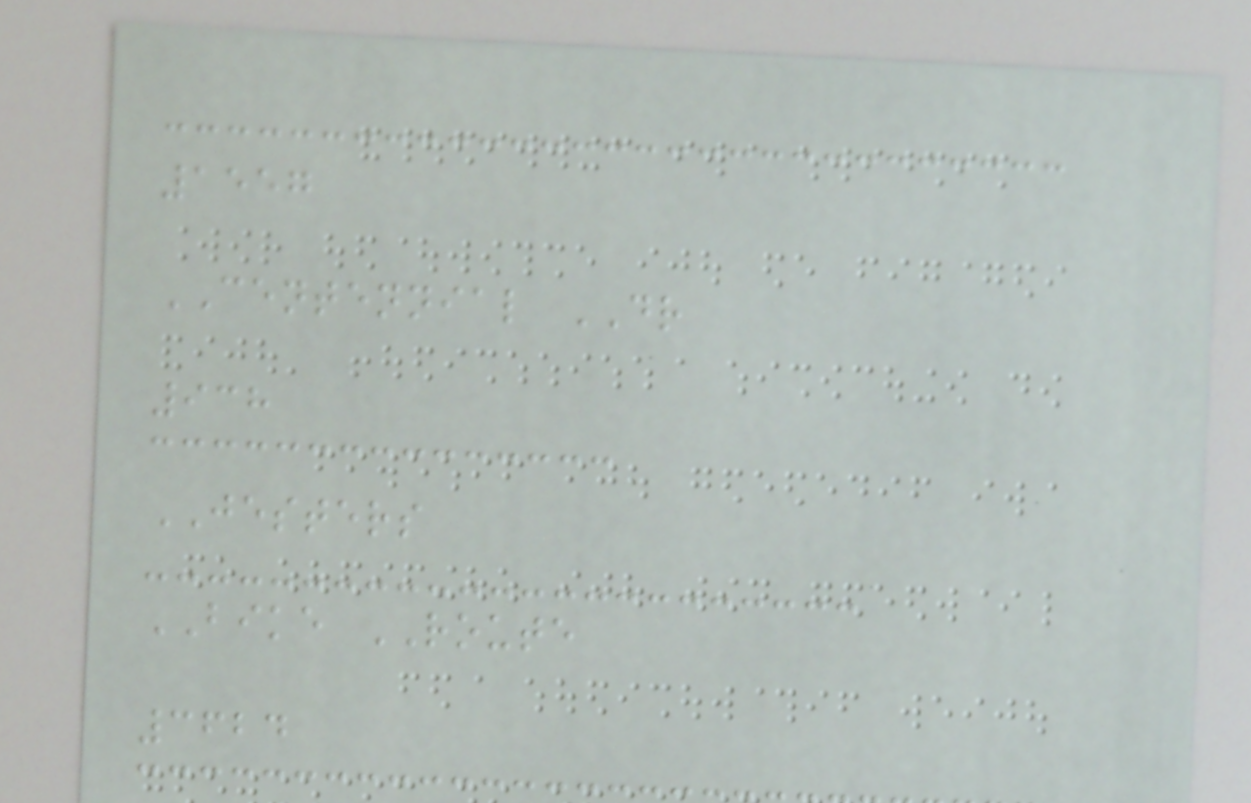1557
CENTENNIAL DR
938
JESTERS
BIKE ROUTE
3624
